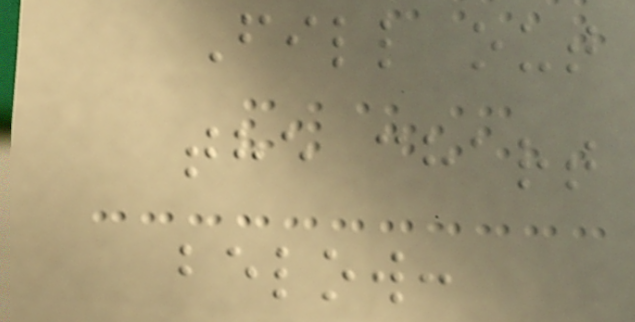Fill out
the chart
below:
